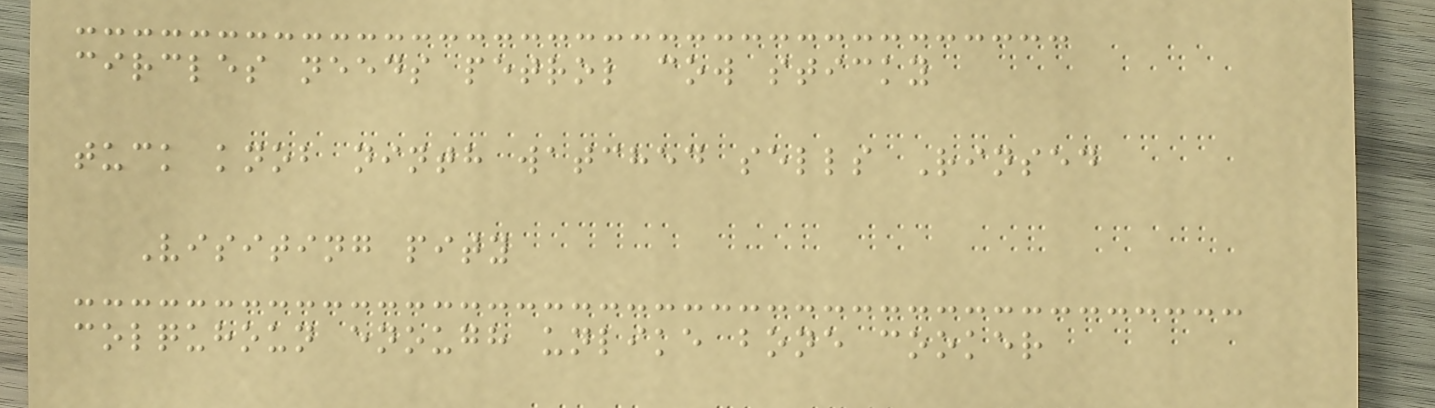circles needs petrol cow sticky
tuck knob ninth watched sells Rinsed
Visiting pity
colquhoun enough unlike bone cooker
